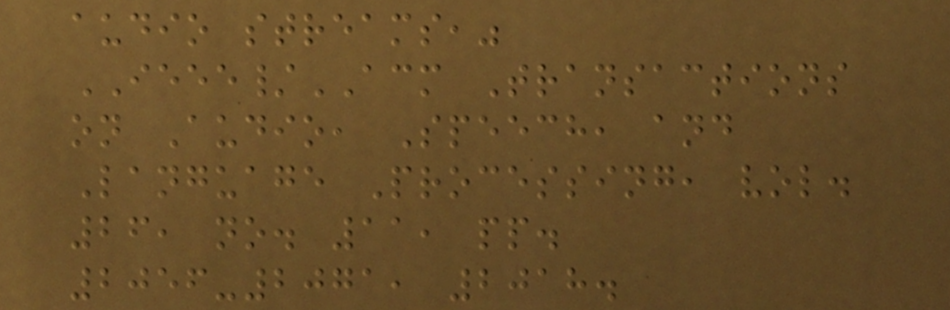audio streams,"
IEEE/ACM Transactions
on Audio, Speech, and
Language Processing, vol.
26, no. 11, pp.
2056-2071, 2018.
